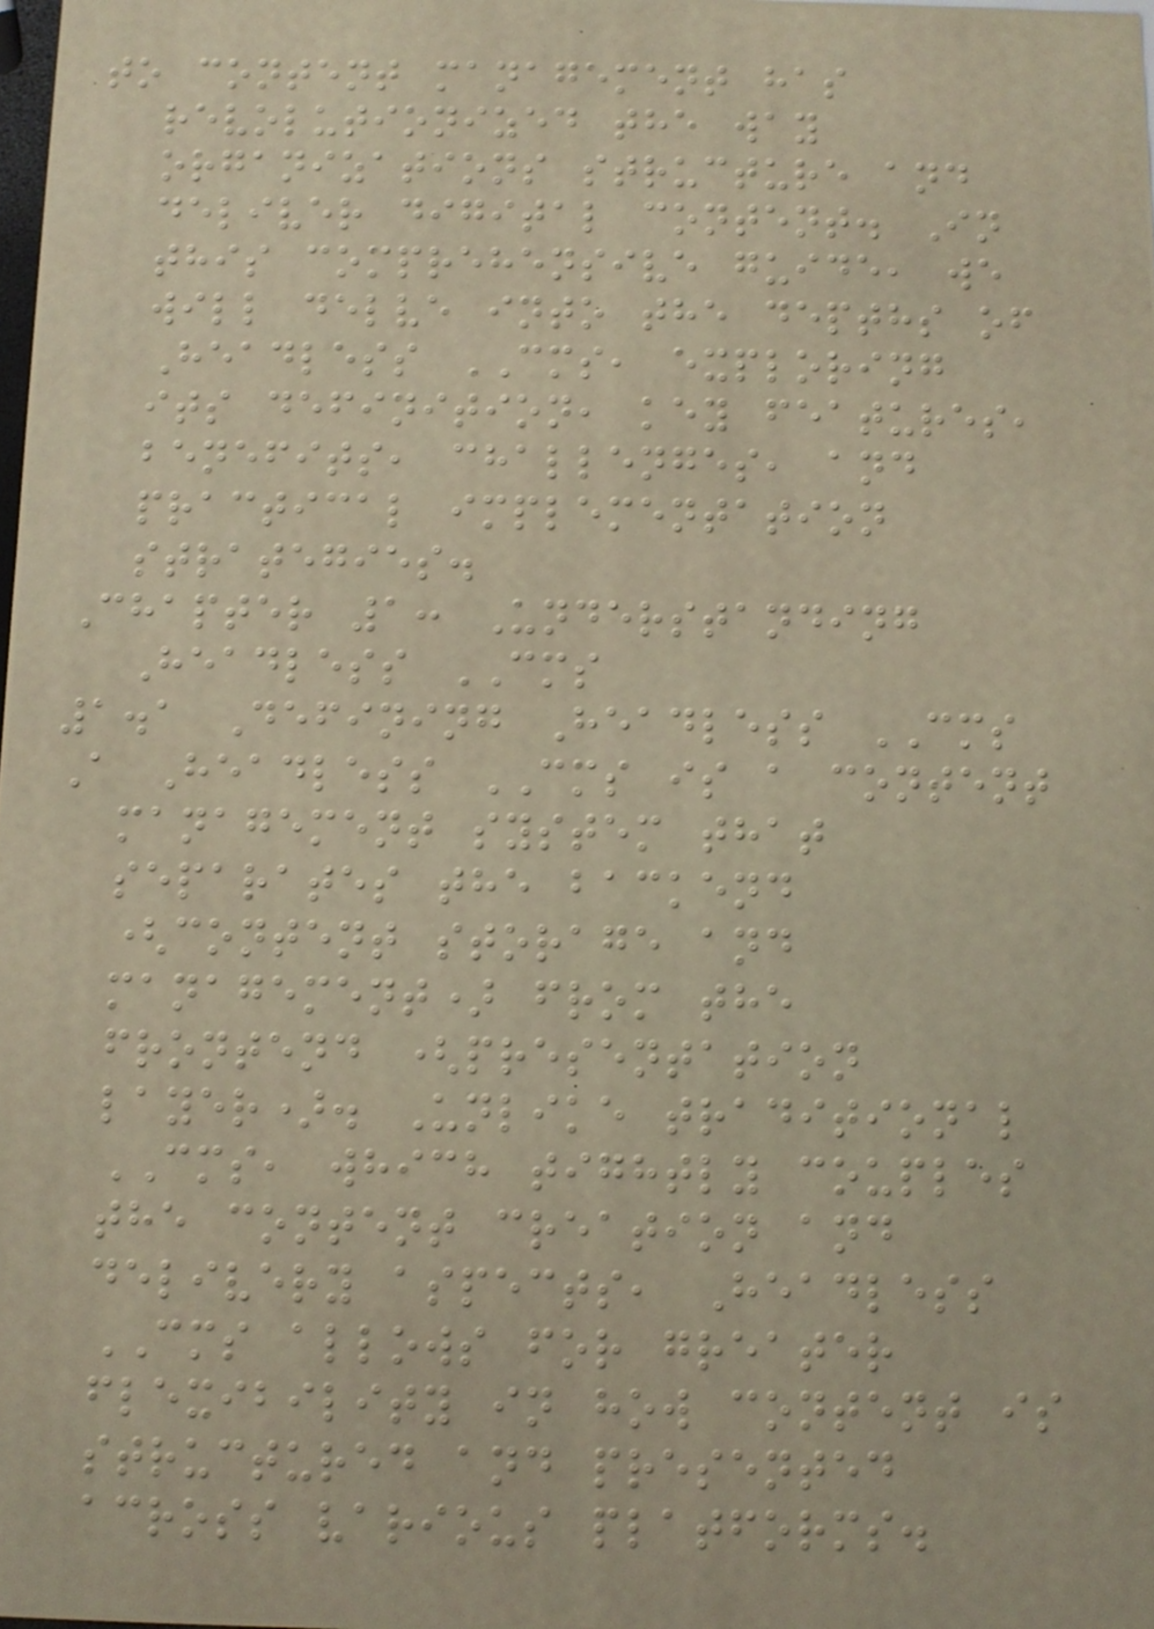to content management has
revolutionized the way
organizations structure and
deliver digital content. In
this comprehensive guide, we
will delve into the depths of
Headless CMS, exploring
its definition, key features,
benefits, challenges, and
practical implementation
strategies.
Chapter 1: Understanding
Headless CMS
1.1 Defining Headless CMS
A Headless CMS is a content
management system that
separates the backend
(content storage and
management) from the
frontend (presentation
layer). Unlike traditional
CMS, which tightly couples
the content creation and
delivery aspects, Headless
CMS allows for greater
flexibility in how content is
structured and presented
across various platforms.
